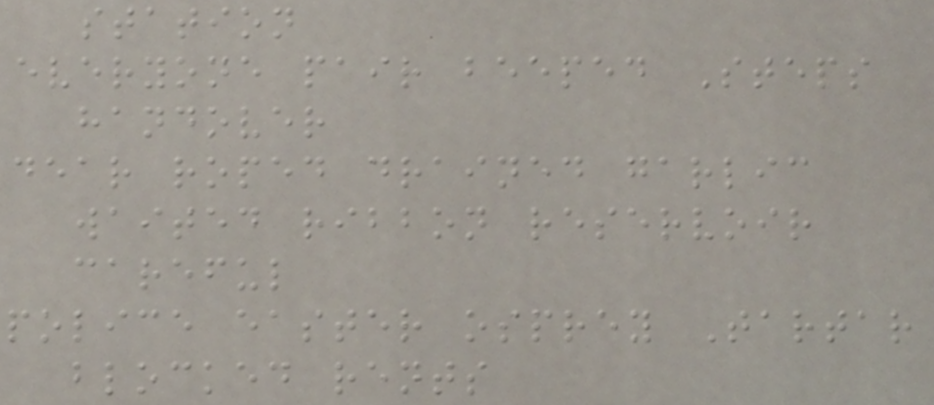station
everyone pair beeped Steps
handover
dear roped drained garlic
waited ribbon reservoir
careful
police easter osprey Tartar
blocked rents
